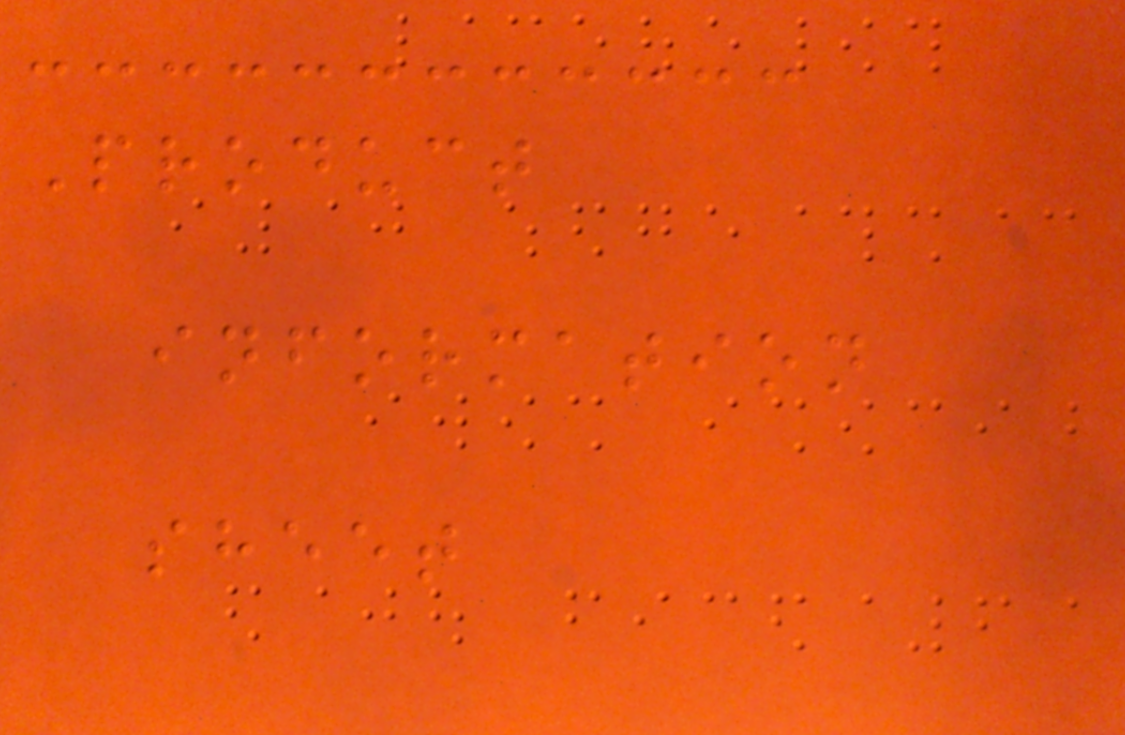Product
information
sheet
